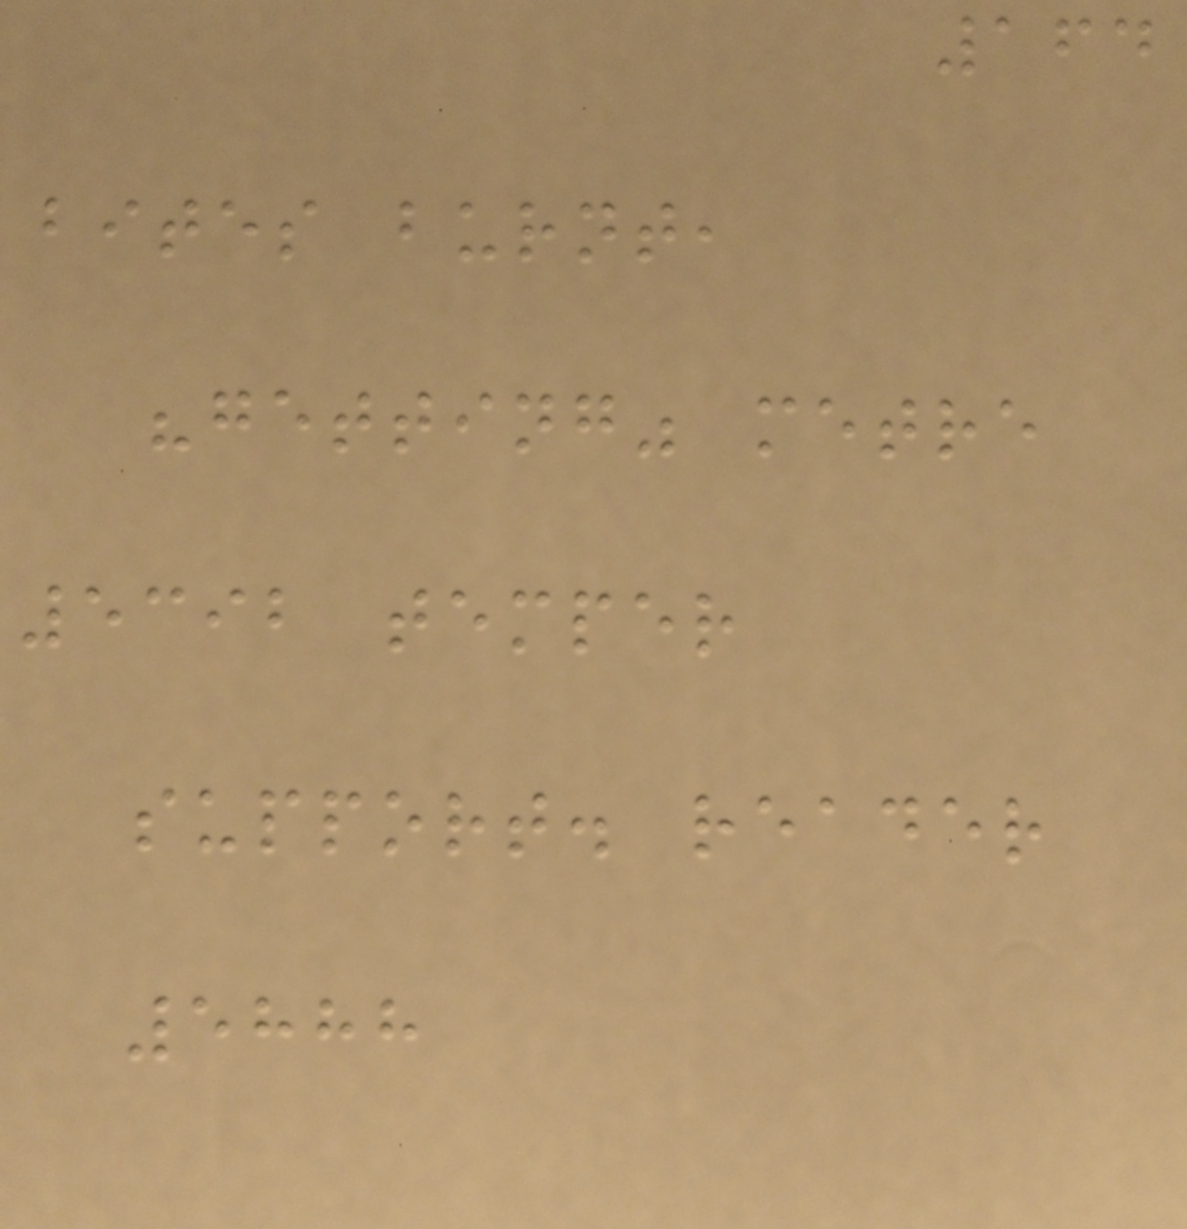164
bites burnt,
"getting" metre
5392 temper
support. reader
5888
